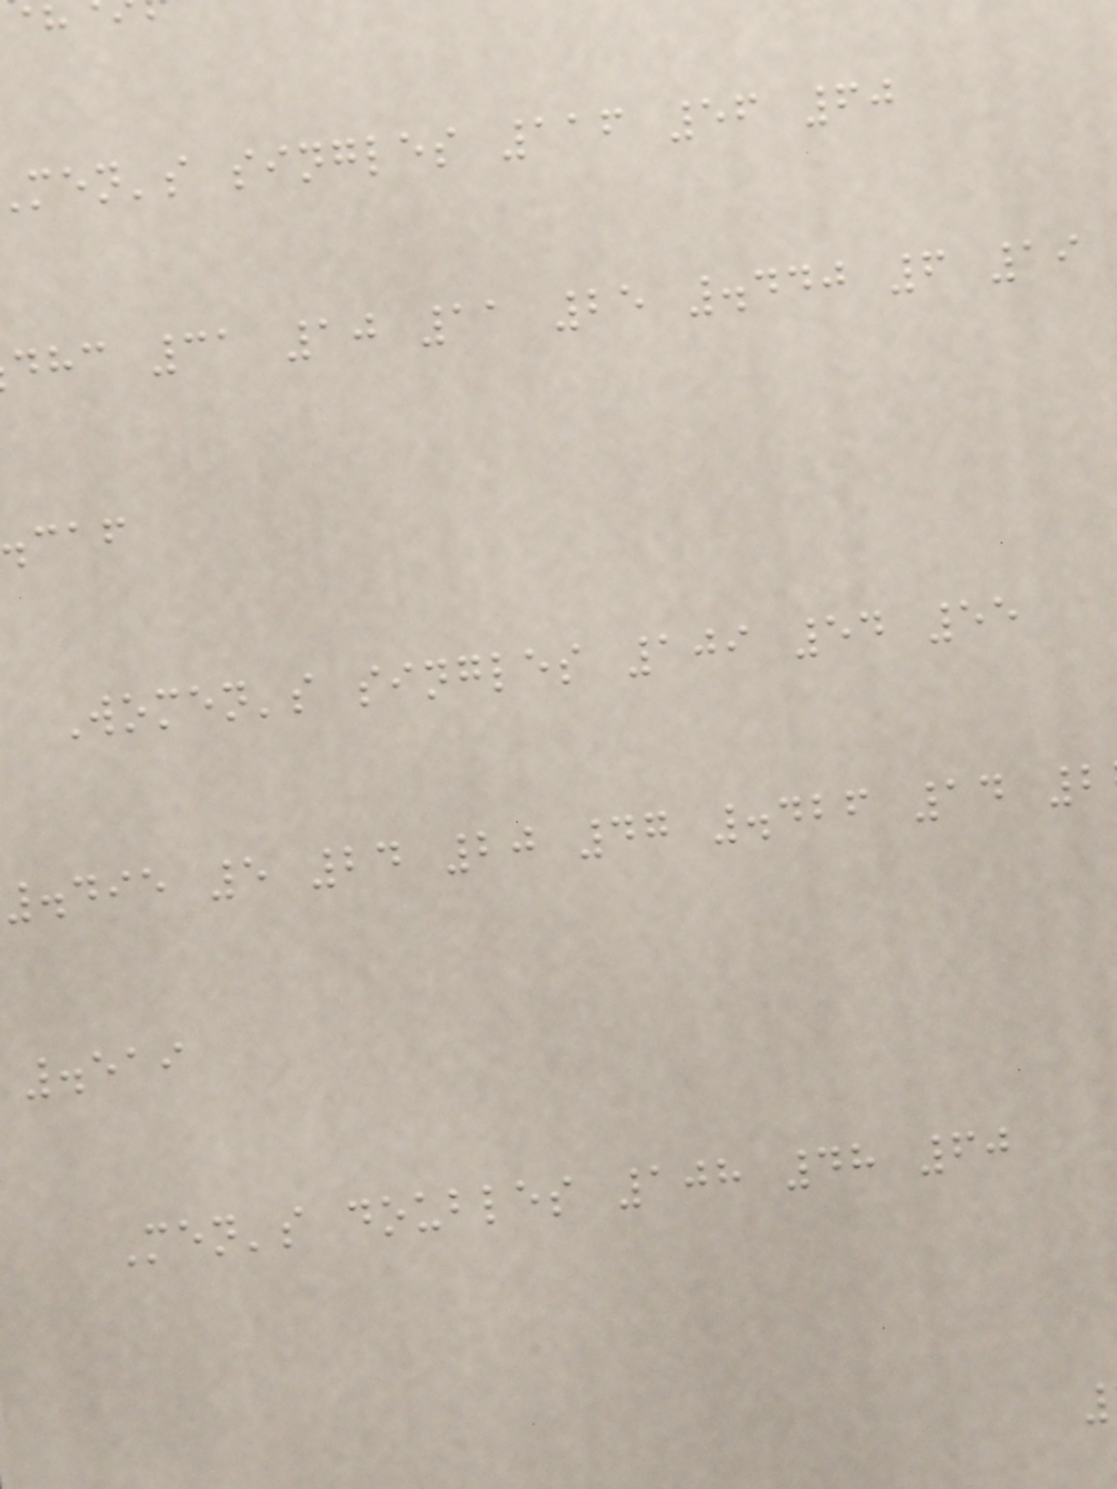men's singles 116 56 60
dhc 31 10 11 25 .440 6 19
Women's singles 109 54 55
.495 5 24 20 47 .426 14 2
.519
Men's doubles 108 48 60
